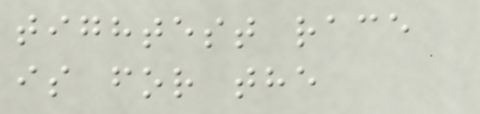tightest race
is for the
